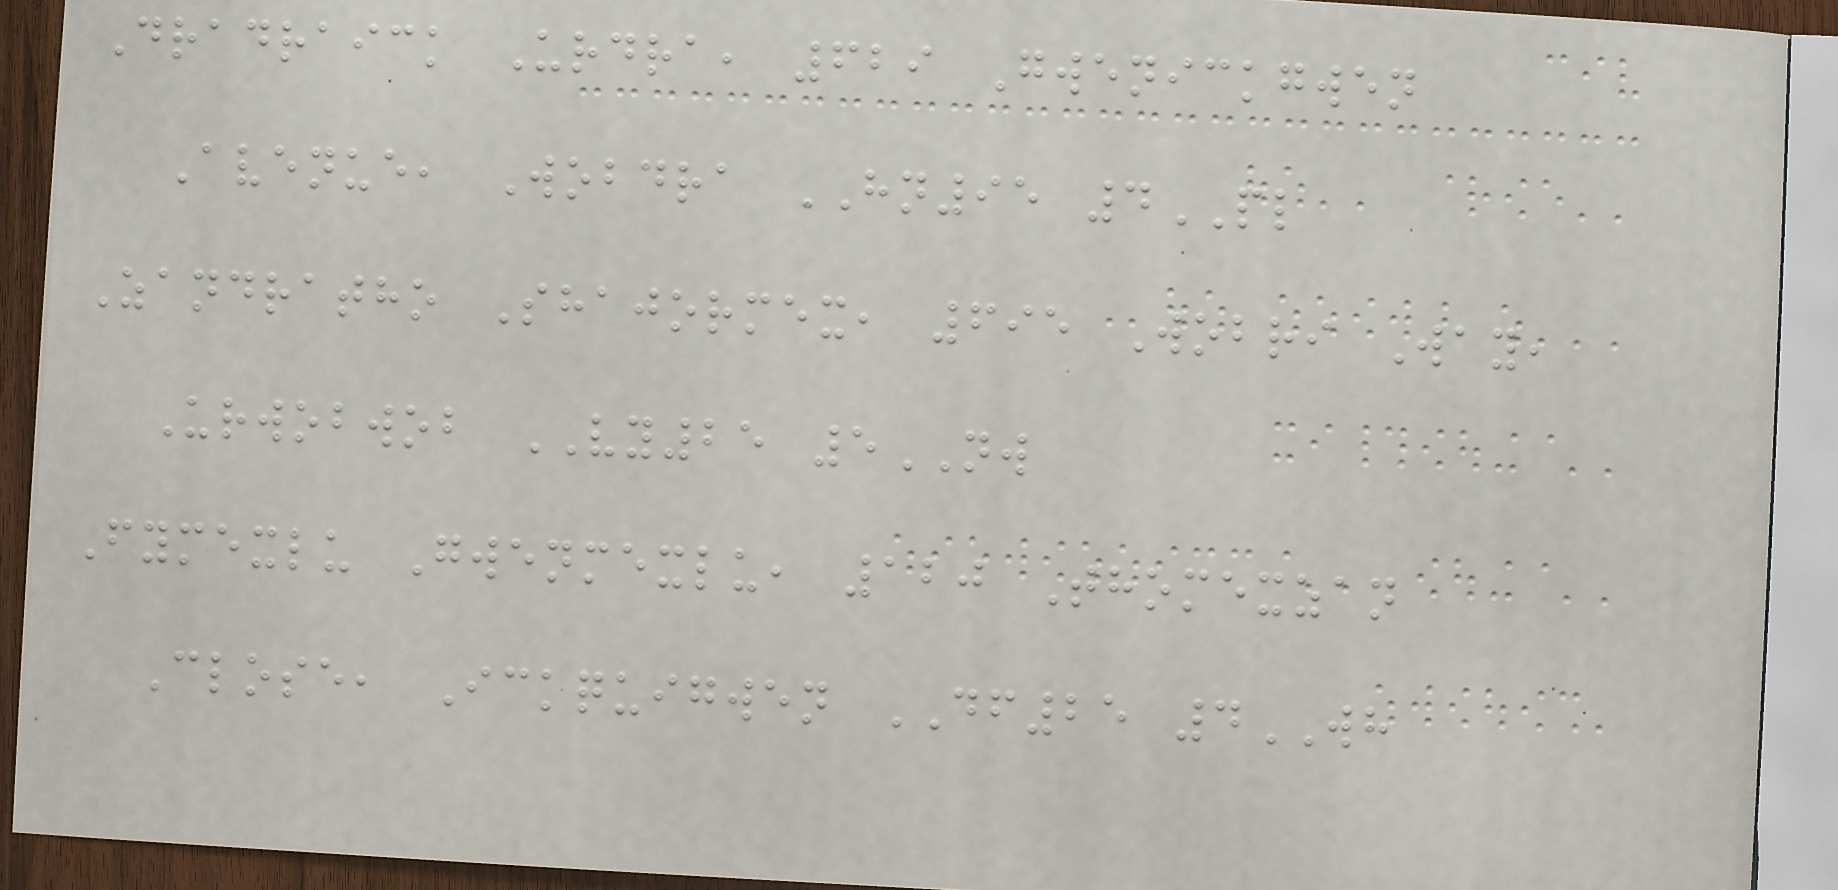Dradraick Urdra, 629 Gwenickgwen
Avenue, Wobdra HN95 4PL
Zandratho Shajormex, 695 Wobri Way,
Urwobwob VY25 5NW
Fymexlu Gwenmexlu, 120 Thomexzan
Close, Ickquigwen DF25 4WH
